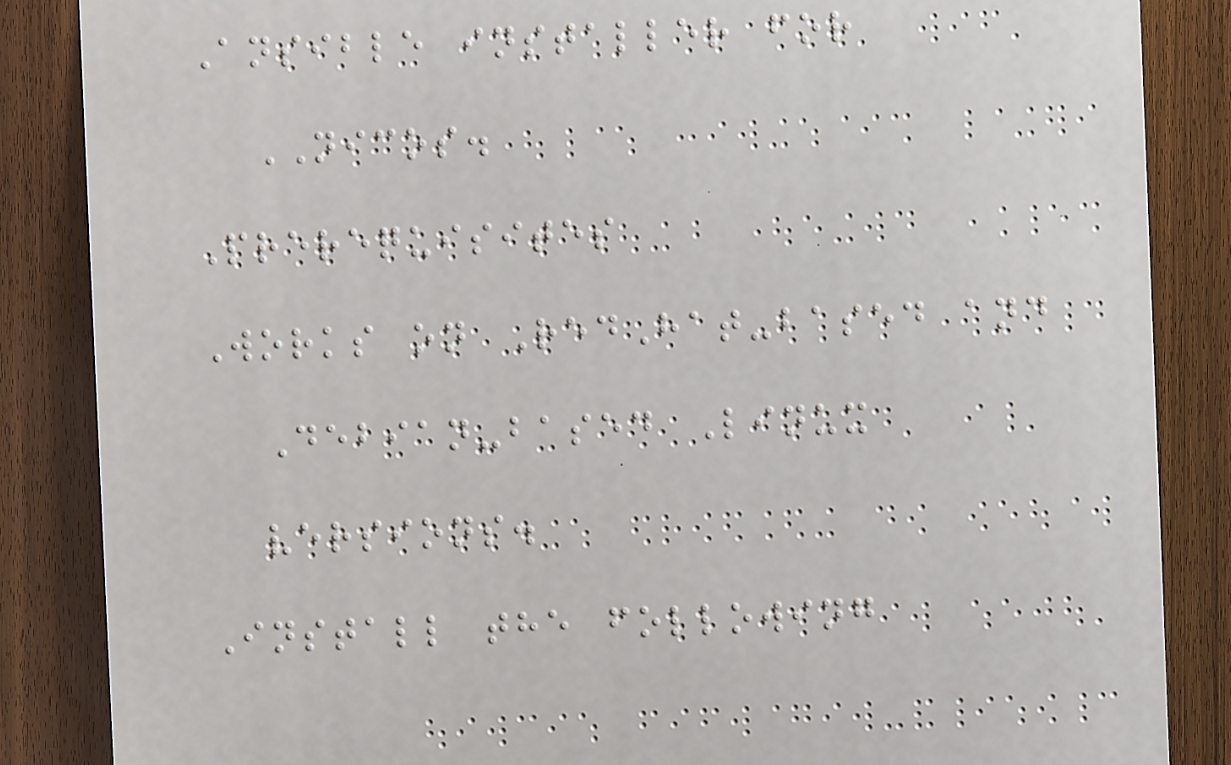Ansible installer for
NICOS.
Prerequisites
Works on RedHat-based and
Debian-based Linux
versions.
Install the following
